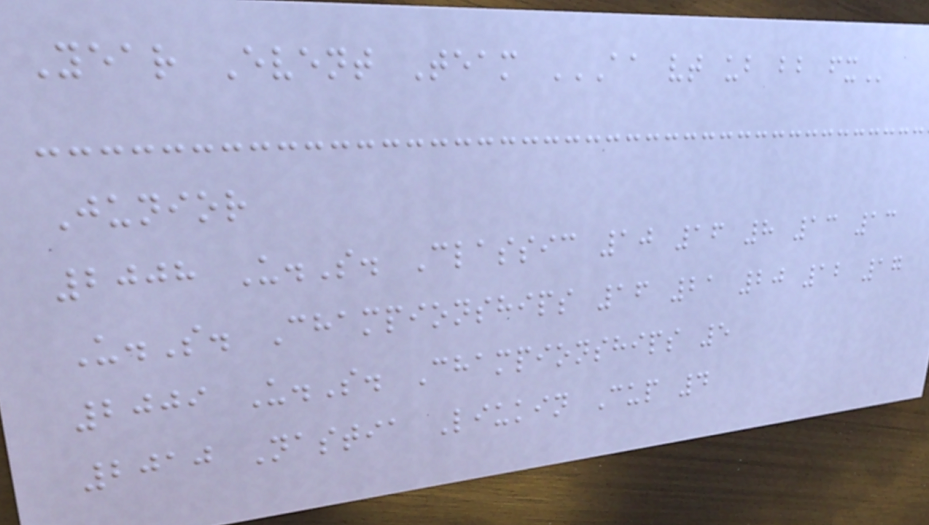Year Event Team AA VT UB BB FX
Junior
2008 U.S. Classic 10 16 8 13 13
U.S. Championships 16 21 20 12 17
2009 U.S. Championships 5
2010 Nastia Liukin Cup 4
